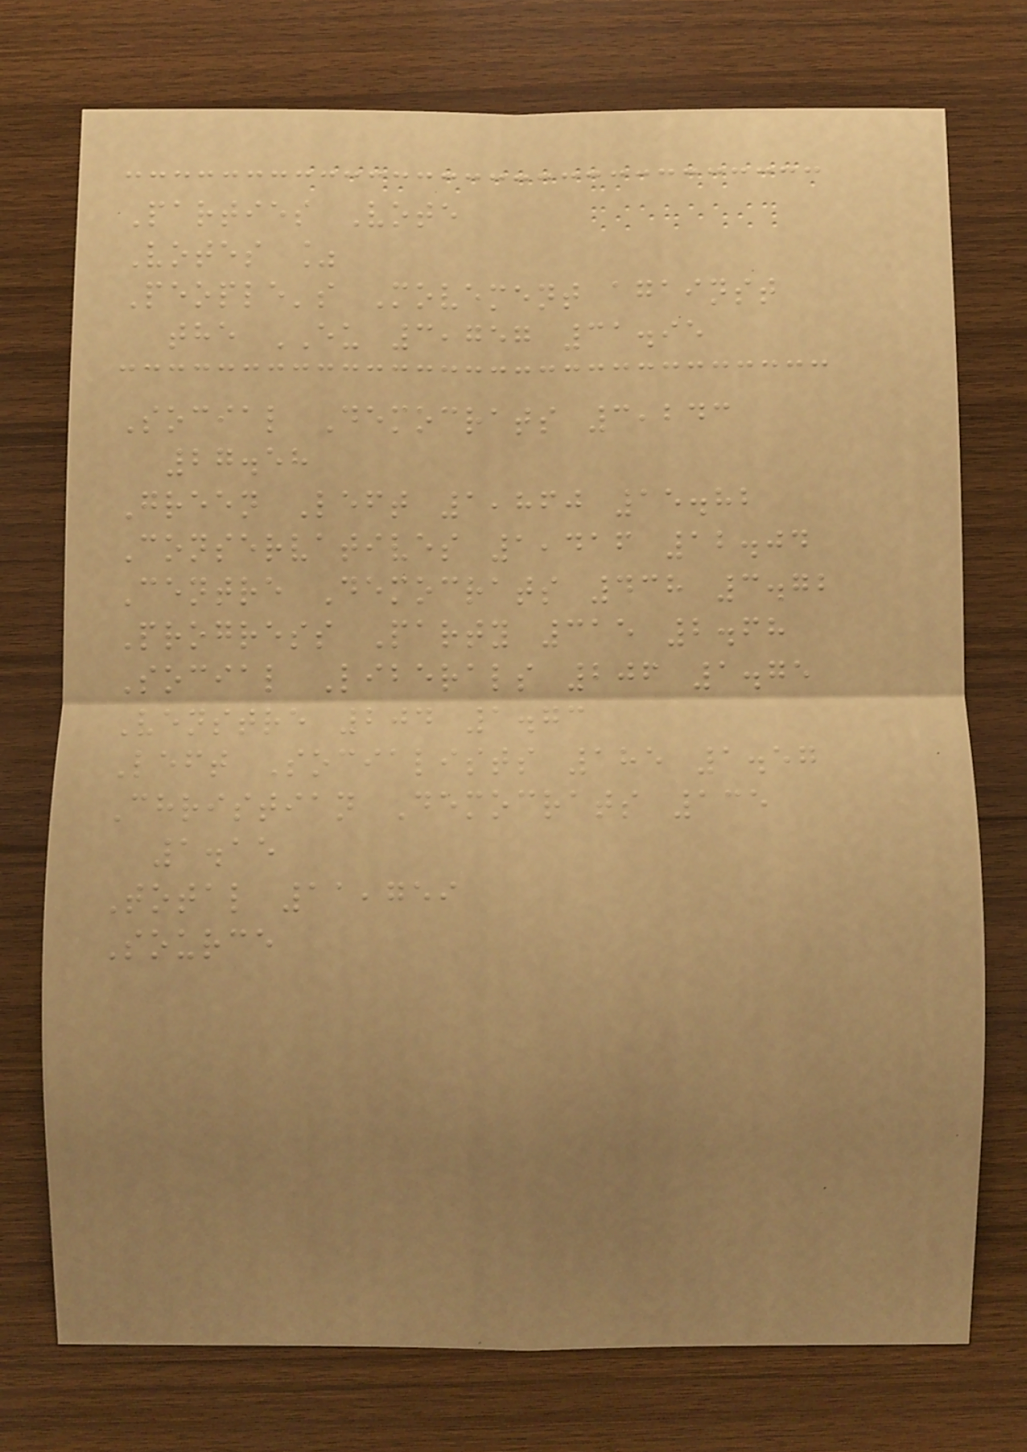Parties Vote
Votes %
People's Movement against
the EU 3,757 31.95
Social Democrats 3,243
27.58
Green Left 1,860 15.82
Conservatives 1,416 12.04
Centre Democrats 438 3.72
Progress Party 315 2.68
Social Liberals 206 1.75
Venstre 204 1.73
Left Socialists 185 1.57
Christian Democrats 135
1.15
Total 11,759
Source
